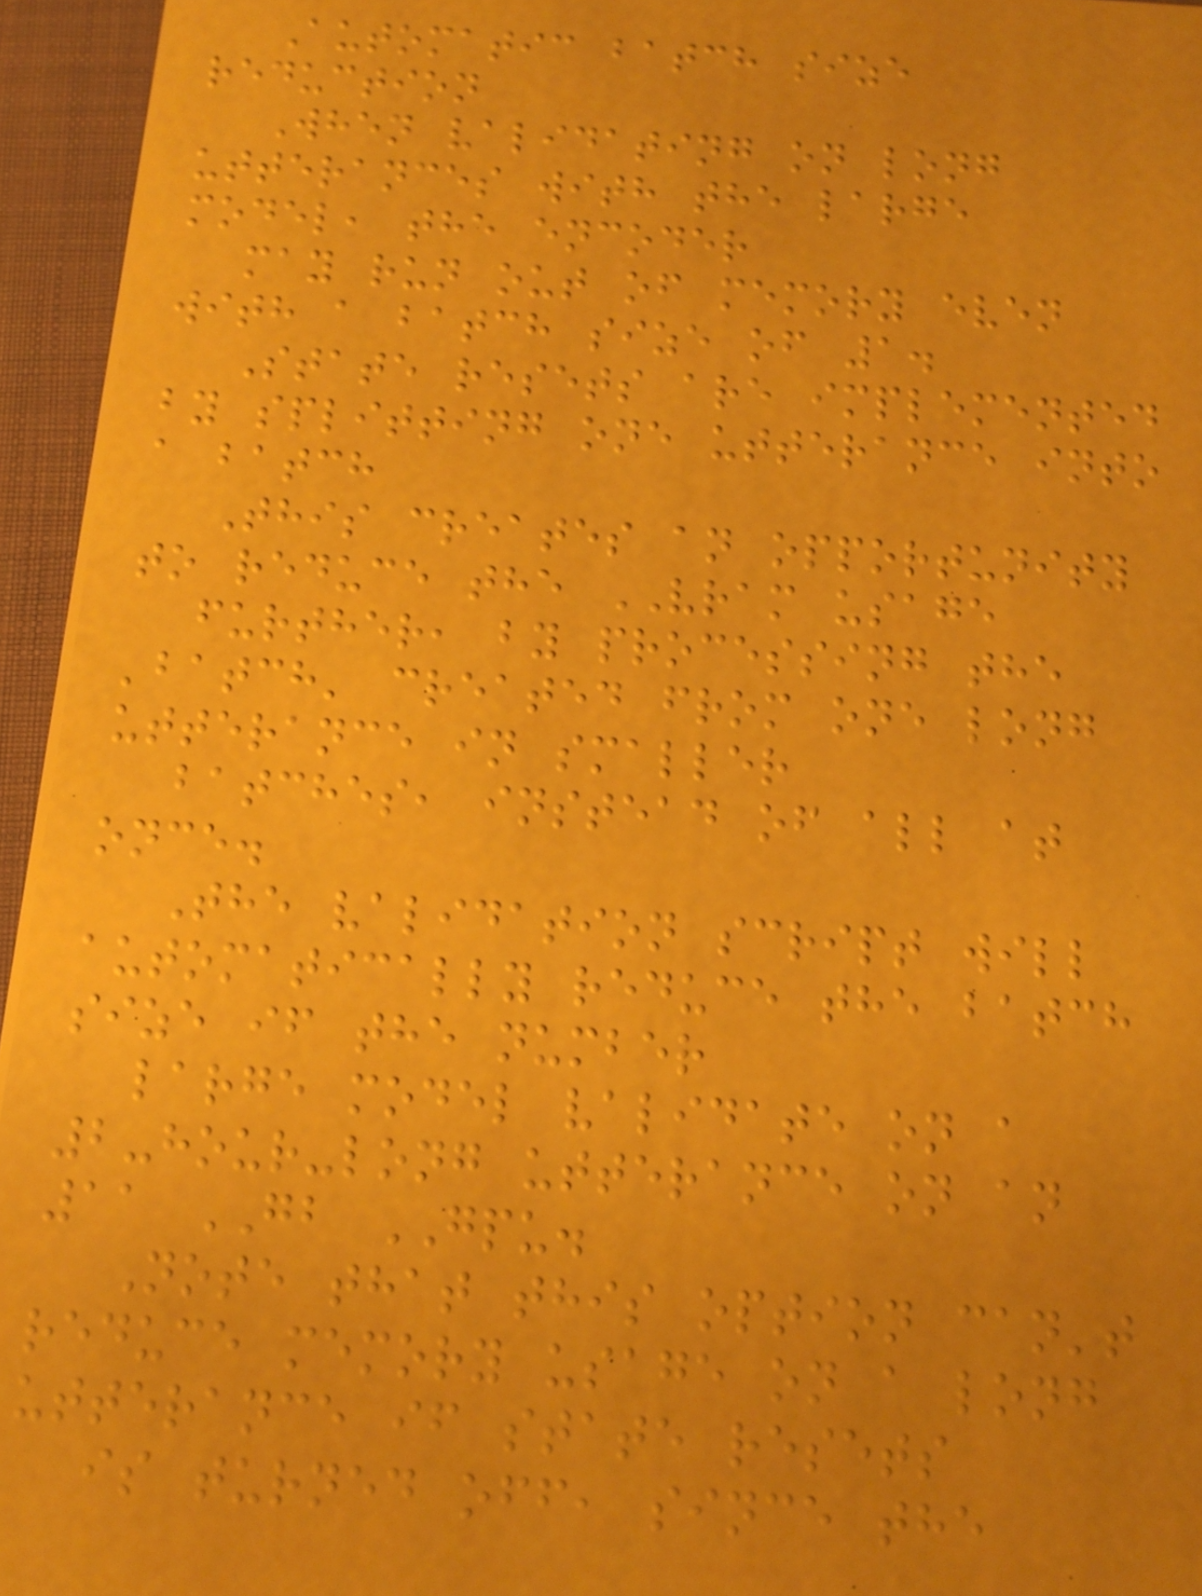Automatic batch size
reduction
When validating on long
utterances with the large
model, the encoder
may run out of memory even
with a batch size of 1.
State resets are implemented
by splitting one utterance into
a batch
This creates an opportunity
to reduce the VRAM usage
further, by processing the
'batch' created from one long
utterance in smaller
batches, instead of all at
once.
The validation script will
automatically reduce the batch
size if the number
large model validate on a
2-hour-long utterance on an
11 GB GPU.
Note that this option can't
reduce memory usage on a long
utterance if state resets
is turned off, since the
